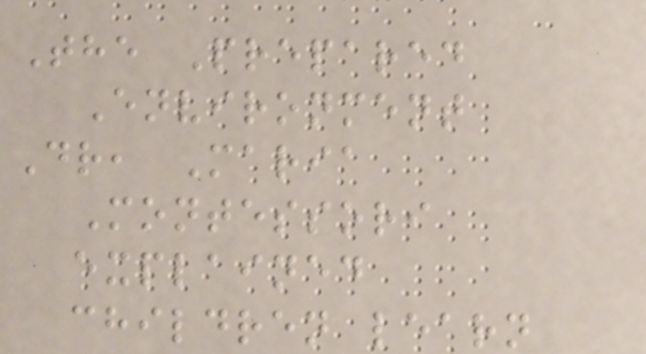The Prepared
Environment
Dr, Maria
Montessori
explained
children learn
